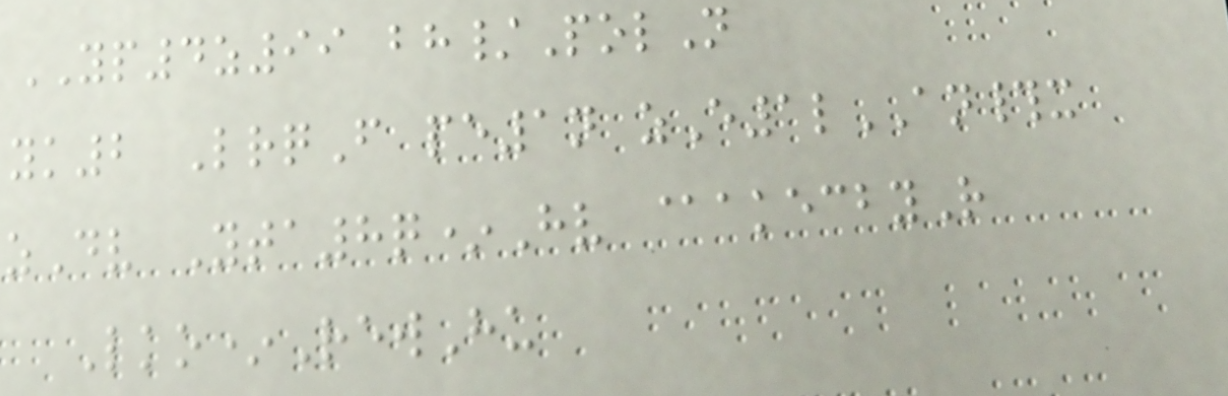YP4z99 bh/PolN
yk2 LrqF pe1n zE1lAN#x
zDv Yta8q*Hv @akecbyR
Lko*RewHu
